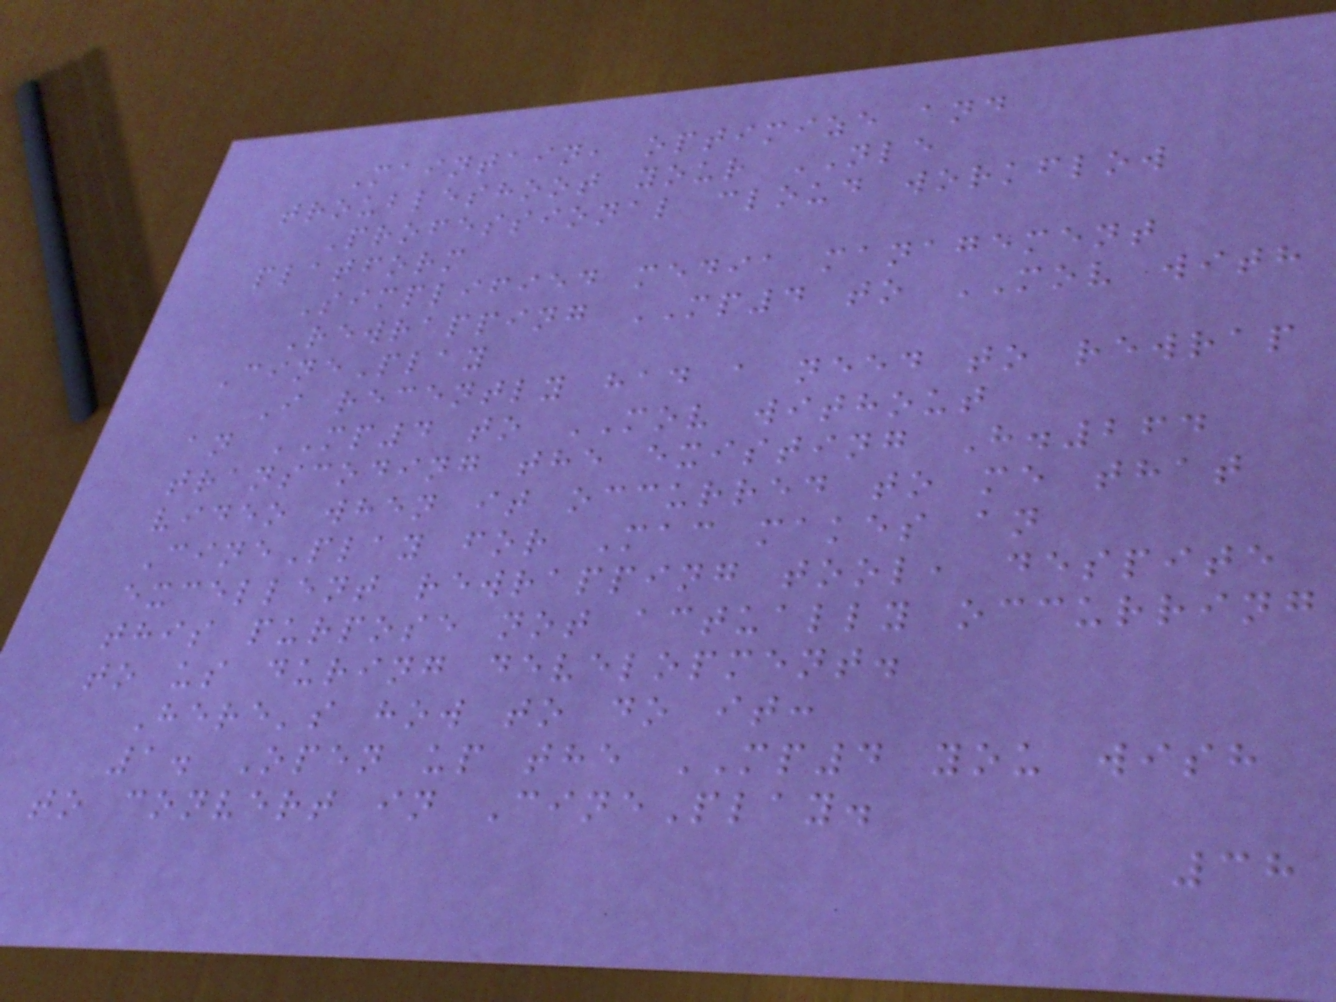Maintain, optimize and
troubleshoot your NLE
Professional cloud workflow
platform
Simplified media management
Rewrapping MP4 to MOV with
CinePlay
I recently had a need to rewrap
an MP4 to MOV without
transcoding the existing H.264
video when it occurred to me that
CinePlay for Mac makes an
excellent rewrapping tool, despite
this purpose not actually occurring
to us during development.
Here's how to do it:
1. Open up the MP4 you wish
to convert in CinePlay.
38
